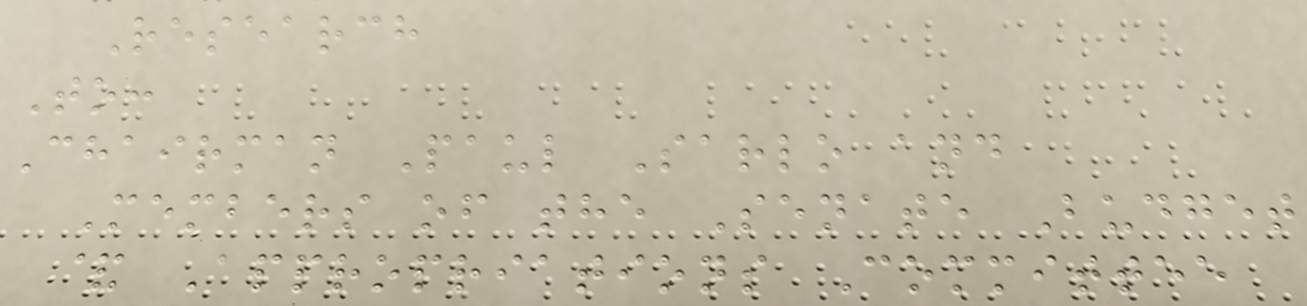Research
To:
Chairman Paul Sarlo and
Members of the Senate Budget
& Appropriations Committee
